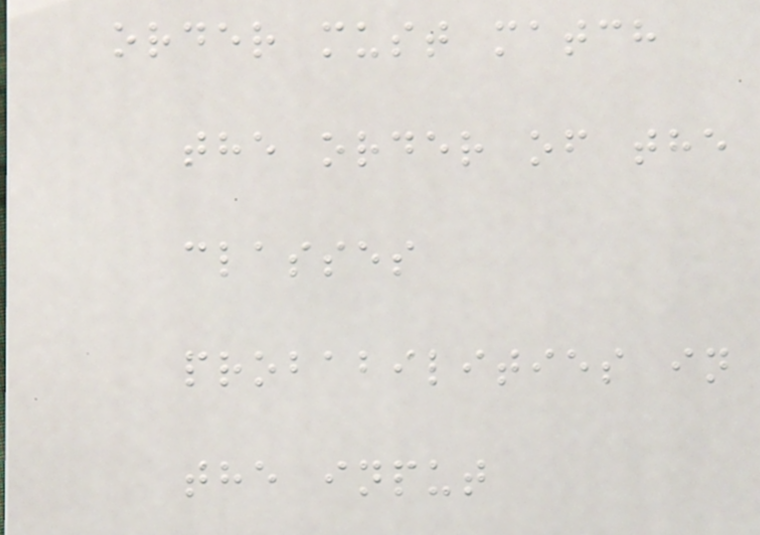order must match
the order of the
classes
probabilities in
the input
